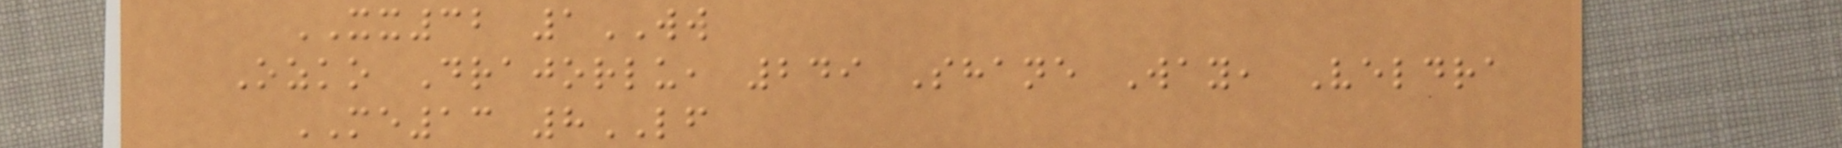XX32 1WW
Ozko Drajorlu, 249 Shane Way, Veldra
ME13 8LF
